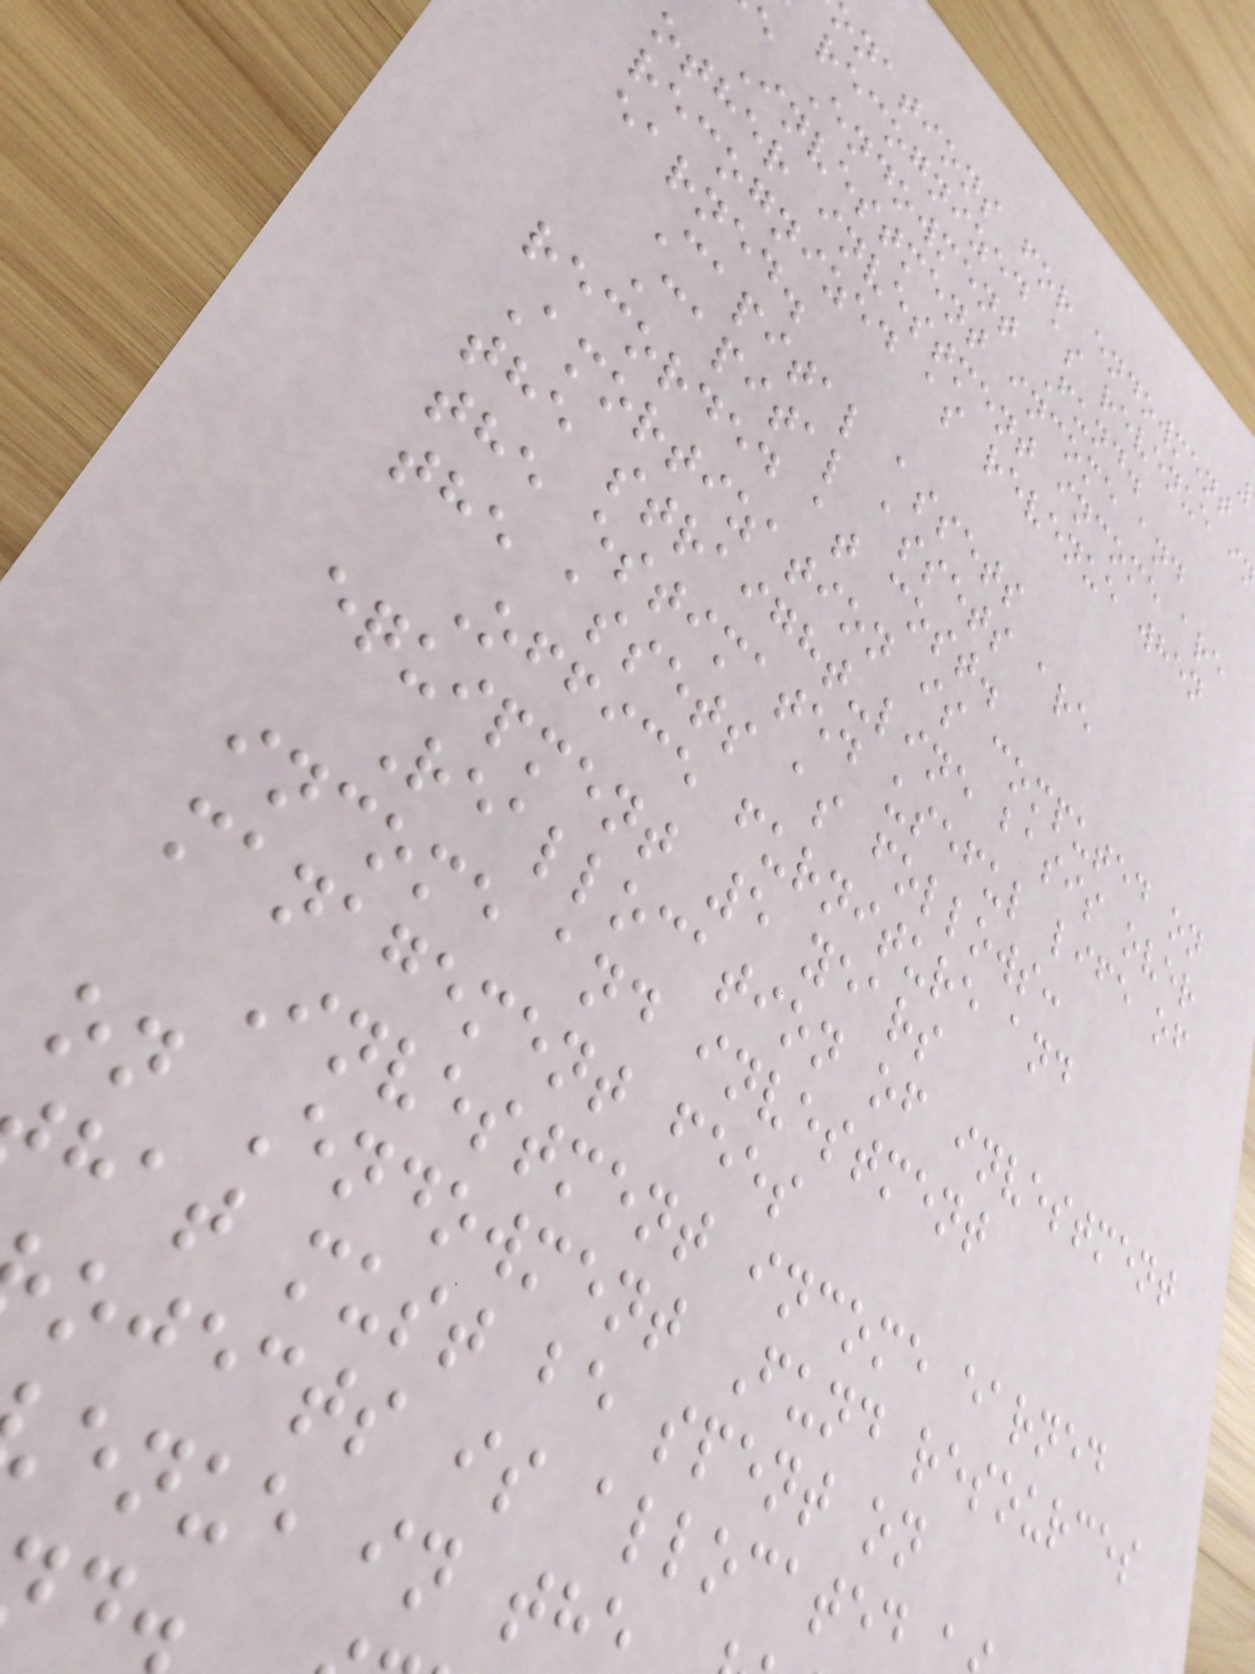onations for endowment
recognized as revenue i
e Endowment Fund.
Investment income and
other investment income are
recognized as revenue when
earned.
Capital assets
Capital assets are
recorded at cost.
Amortization is computed on
the straight-line basis over
the estimated useful life of
the assets as follows:
Office furniture and
equipment 5 years
Reallocation of investment
income and investment
management fees
Investment income earned
on Endowment Fund resources
hat must be spent on
ojects is allocated
enue in the
